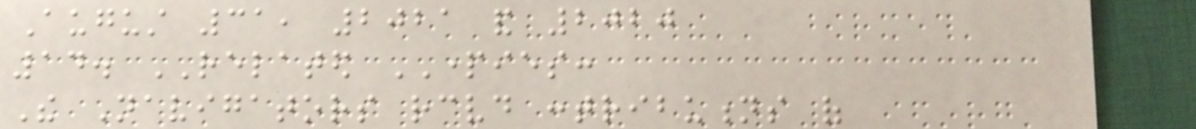August 31, 2021 and 2020
14. RELATED PARTIES:
The Navigators received contributions of
